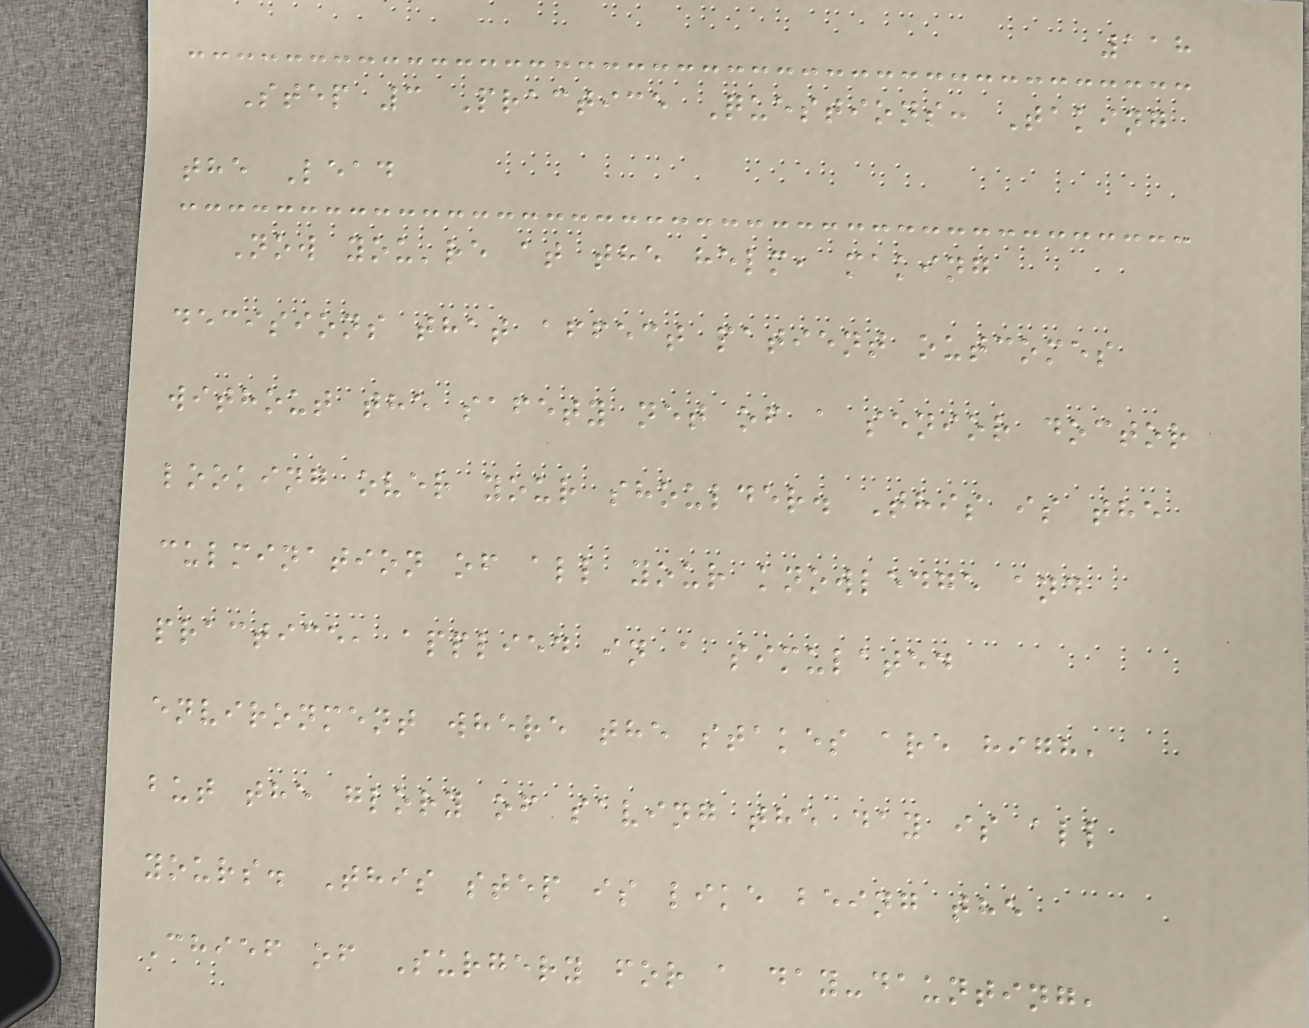118
Step 3 Practice Questions: Taking
the Lead
Now you're at the helm, making
decisions that affect patient outcomes
without the safety net of a senior doctor
looking over your shoulder. This is the
culmination of all your knowledge and
practice, applied in a simulated
environment where the stakes are high,
but the glory of saving the day is all
yours. This step is like being the
Chief of Surgery for a day-daunting,
